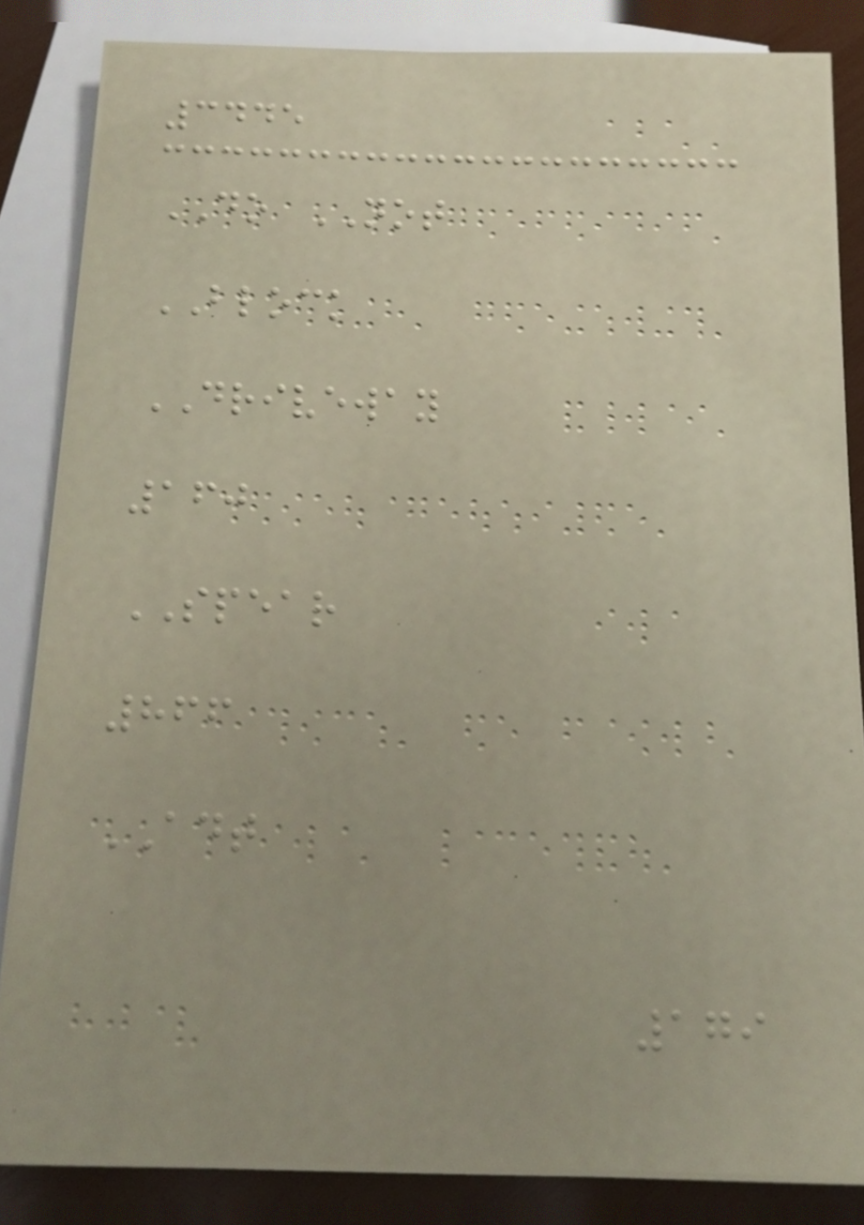3445
DO NOT
BLOCK
DRIVEWAY
160
SPEAR
866
ADT
179
